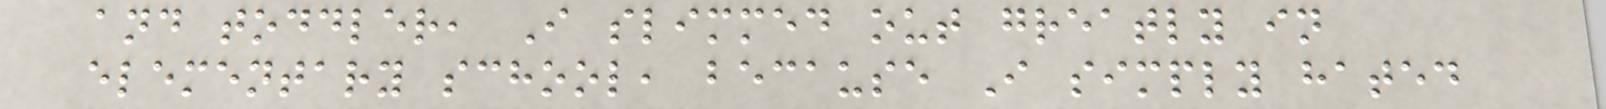and toddler, I slimmed out greatly in
elementary school, because I simply hated
